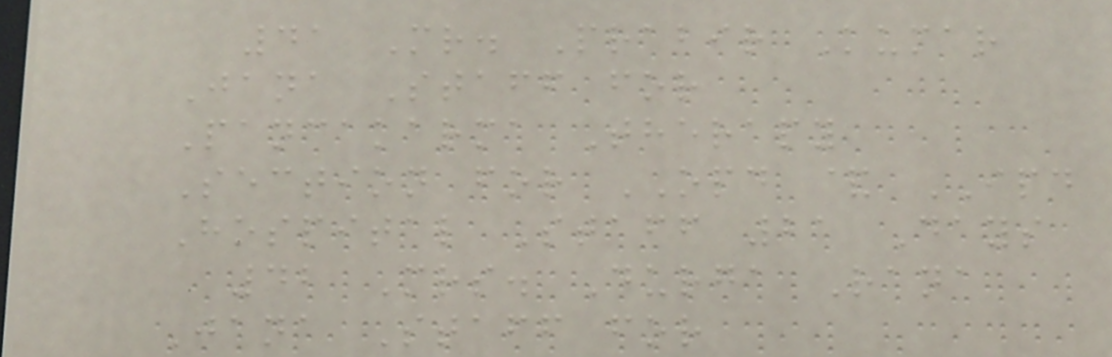41 Mr. Prabir Kumar
Jana Staff for
Pancakarma Therapy
Section for OPD & IPD
Hospital Staff 21 Days
42 Mrs. Durga Rana
Jana Staff for
